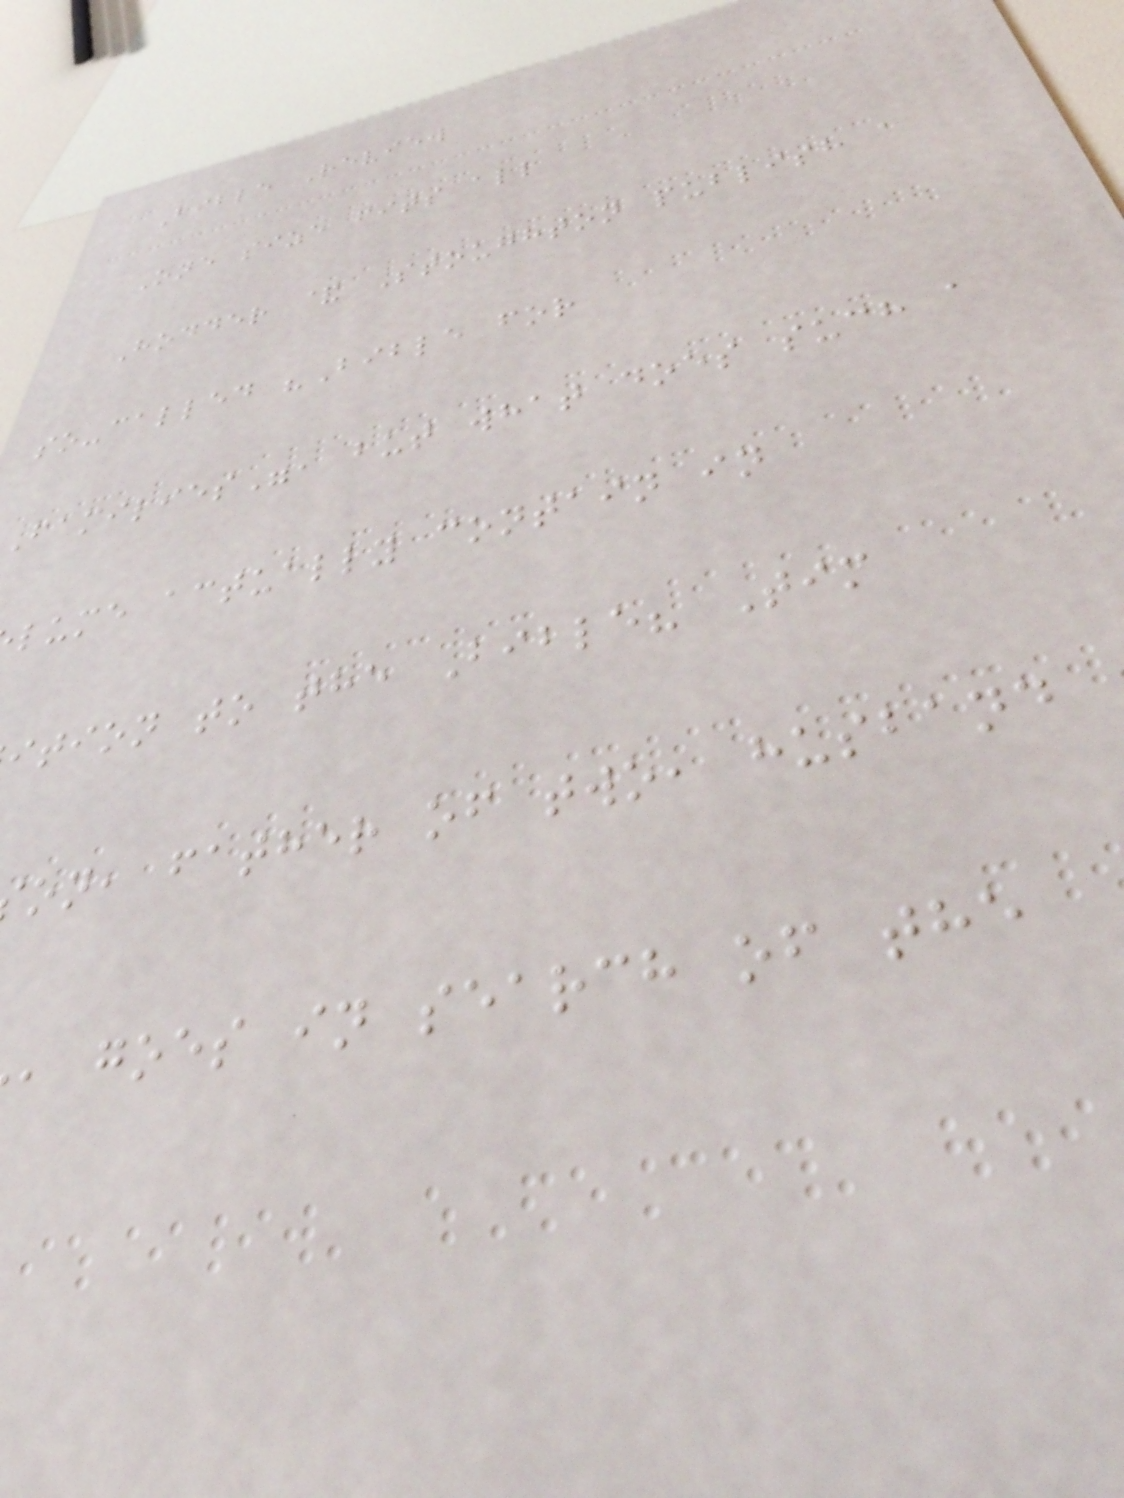Bible Review
One size fits all
Hodder & Stoughton publish a
so-called "Bible for
Families", but what does such a
lume actually contain in
ition to the Bible? Tim
on, father of two, husband
, goes in search of the
